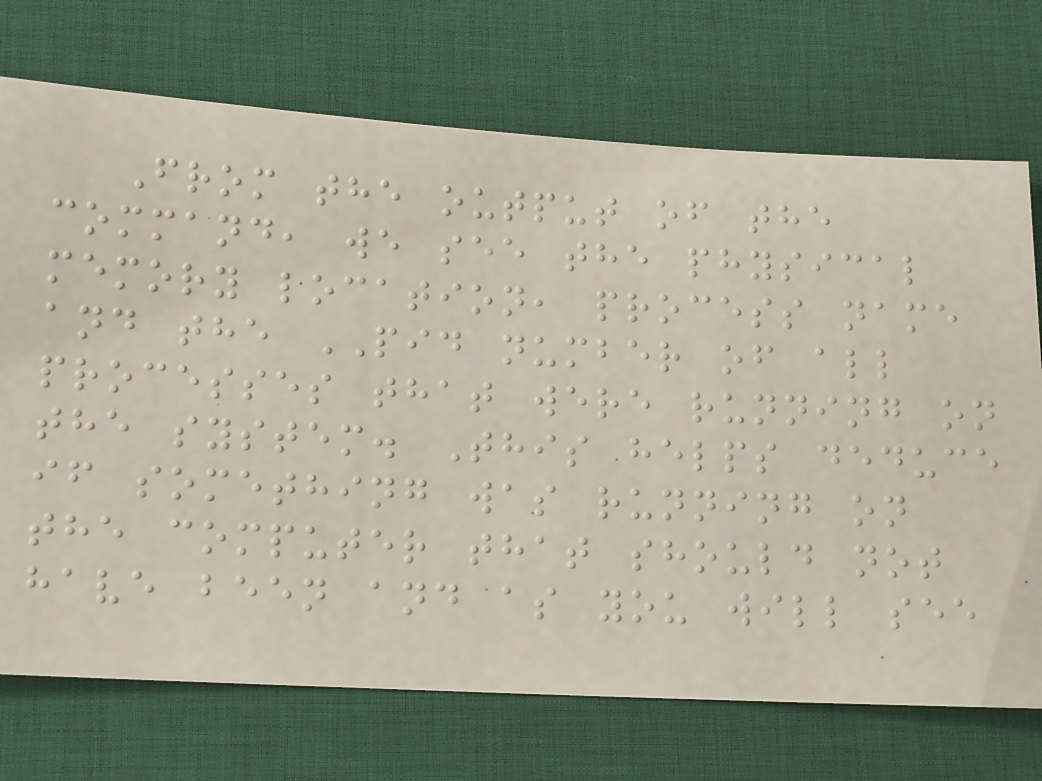From the output of the
command, we see the physical
memory location, process name
and the PID number of all
processes that were running on
the system. This helps deduce
if something was running on
the computer that should not
have been and as you will see
